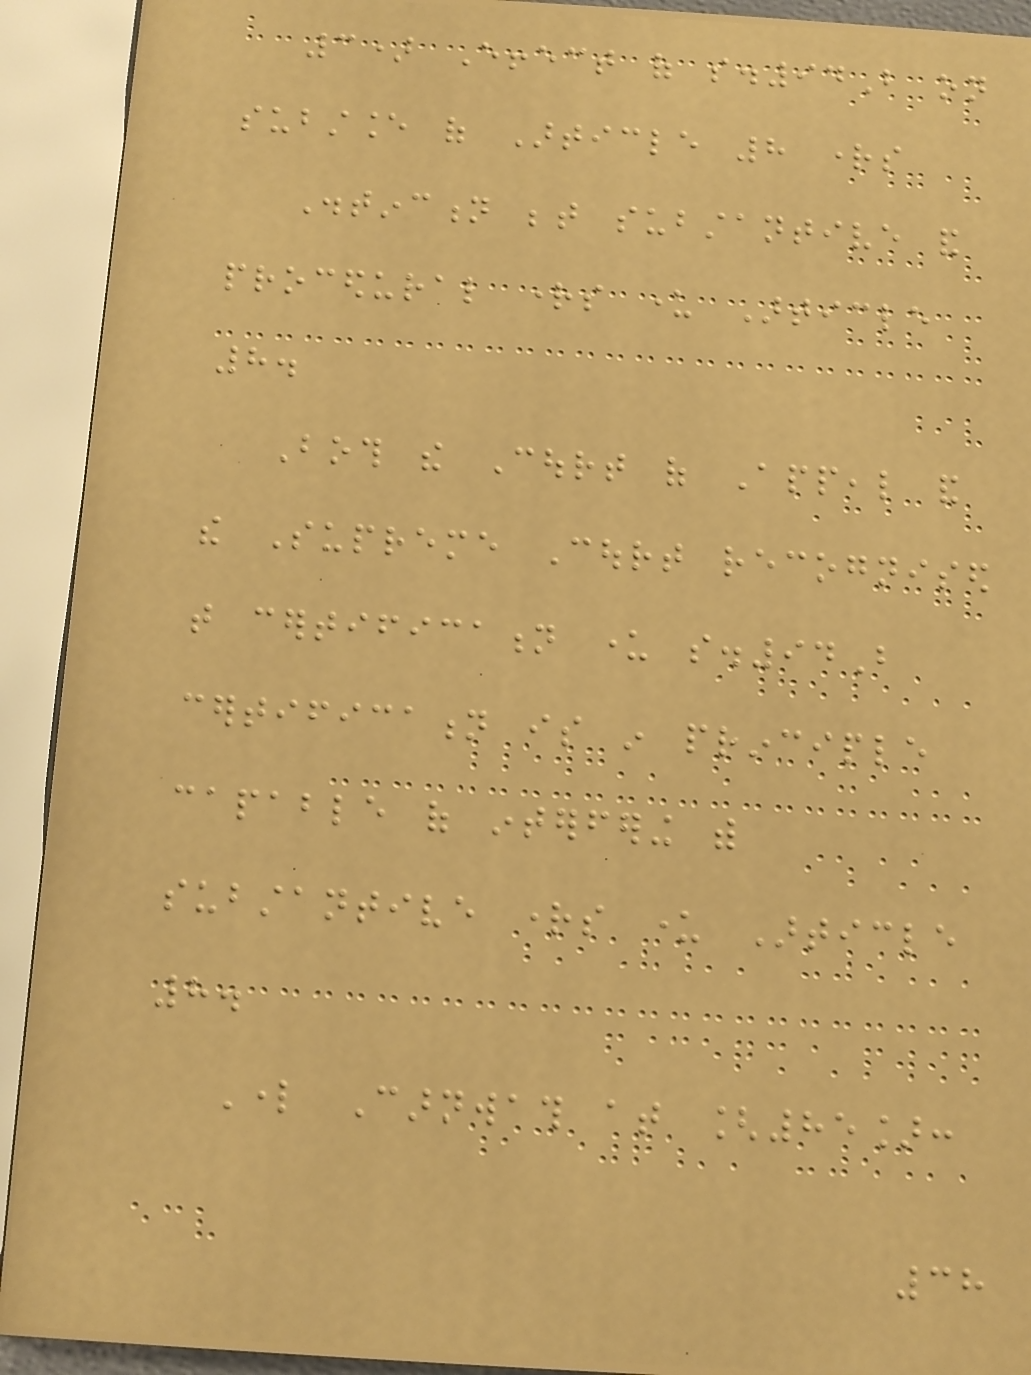3) Effect of s.94B on
substance of Article 8 rights
Distinction between substantive and
procedural rights under Article
8.
Both the Court of Appeal and
the Supreme Court recognised
that certification under s.94B
certification is in principle
capable of interfering with
substantive rights under Article
8.
Lord Carnwath at [85]:
38
